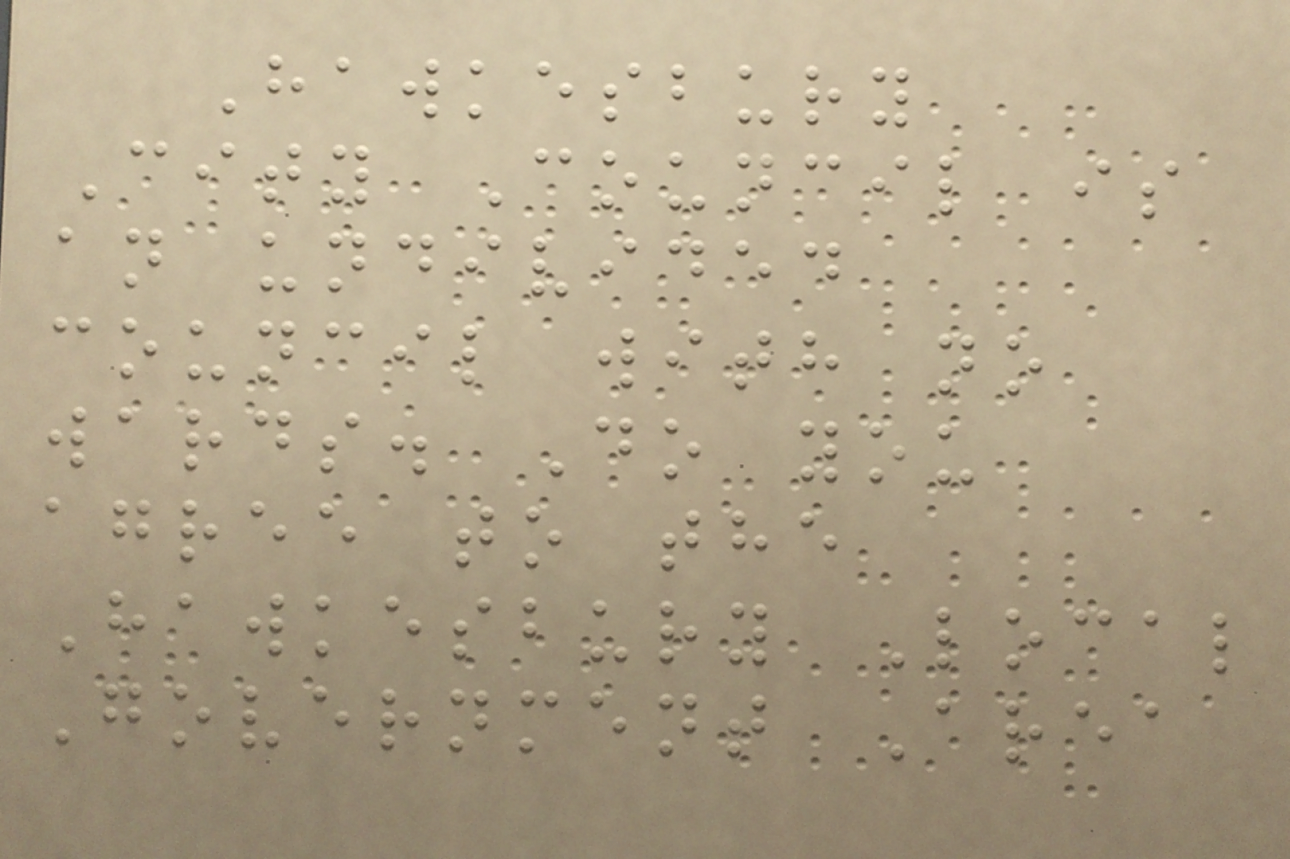Hawkesbury
City Council is
an undivided
council with no
wards. Do you
agree to the
Hawkesbury Local
Government Area
